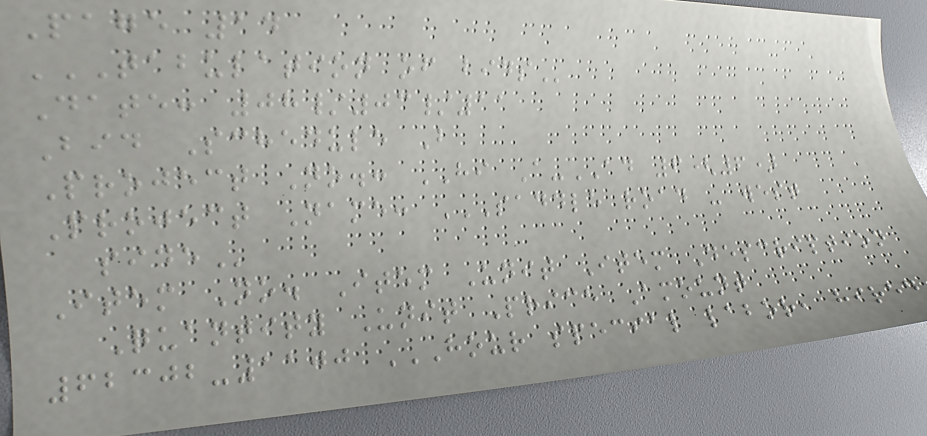Page 14
TABULATION OF BIDS
Date: 08/03/11
Bid Schedule B
Project No.: HI A-AD 6(6)
Project Name: SADDLE ROAD - WEST
SIDE
Item No. Item Unit Item Description
Quantity Unit Price Amount
62302-1100 HOUR SPECIAL LABOR, HIRED
